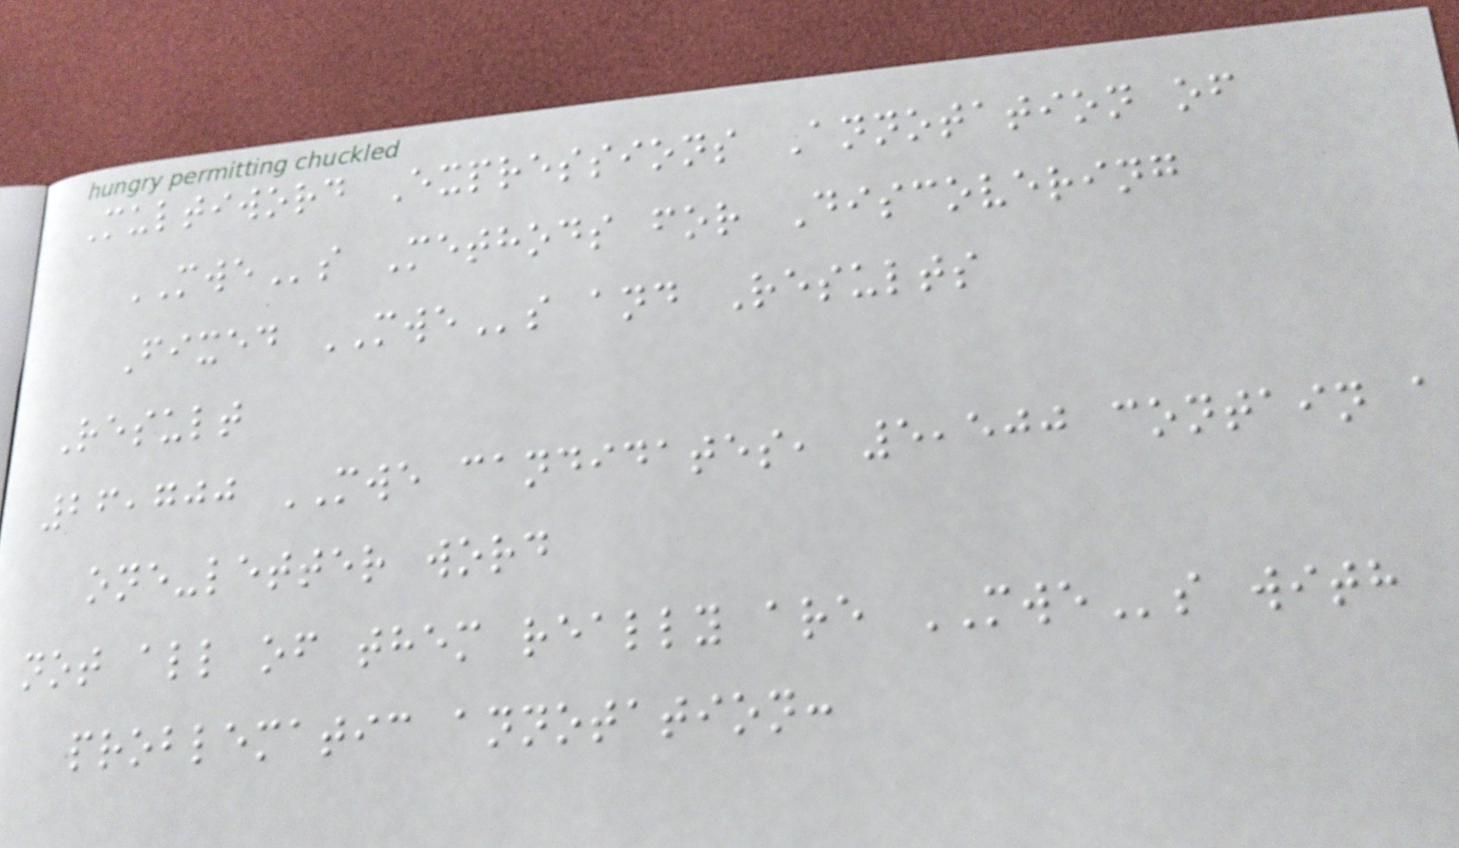Multiword Expressions Annotation of
MWEs Methods for Discovering
Fixed MWEs and Results
Result
26,700 MWE candidates, 5,500 contain a
one-letter word
not all of them really are MWEs with
problematic annotation:
